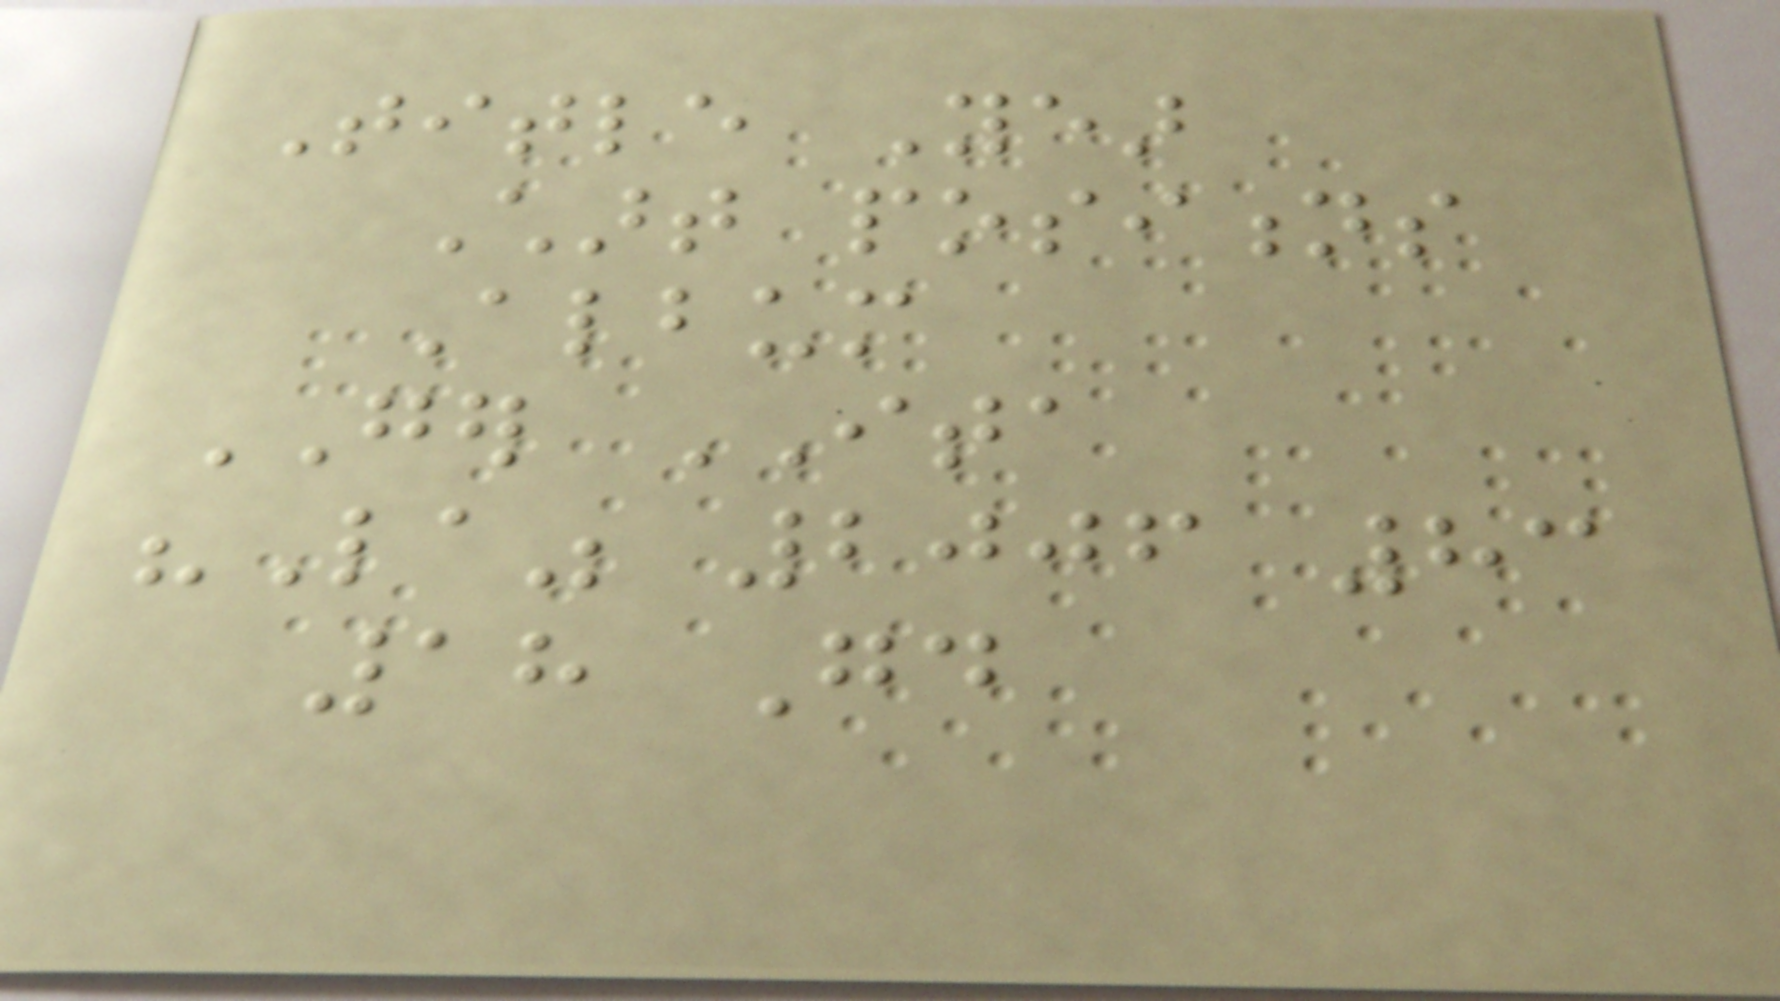Title Year
Chart positions
Album
GER ITA
"La" 2006 83
18 Good
